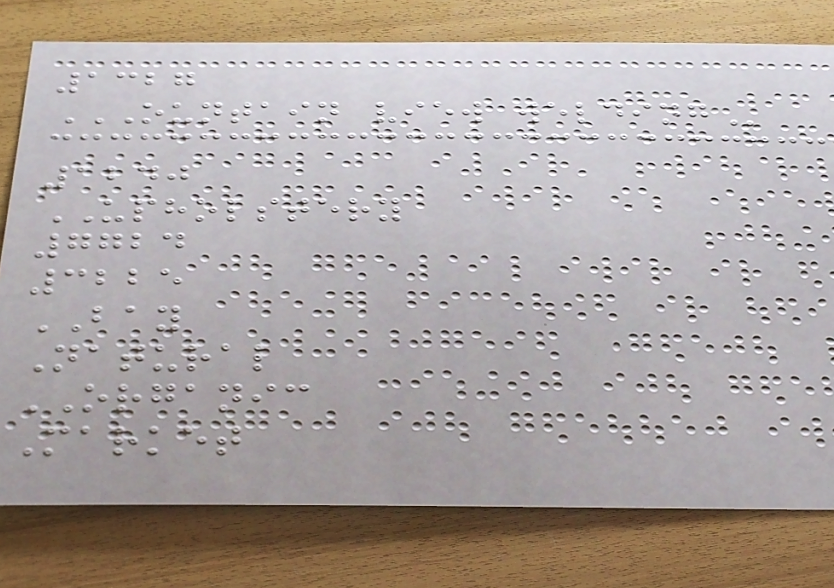1327
OUNTAIN VIEW WELDING
1240
UPHOLSTERY
7724
3225
BAY
Natural
ORGANIC
Market
